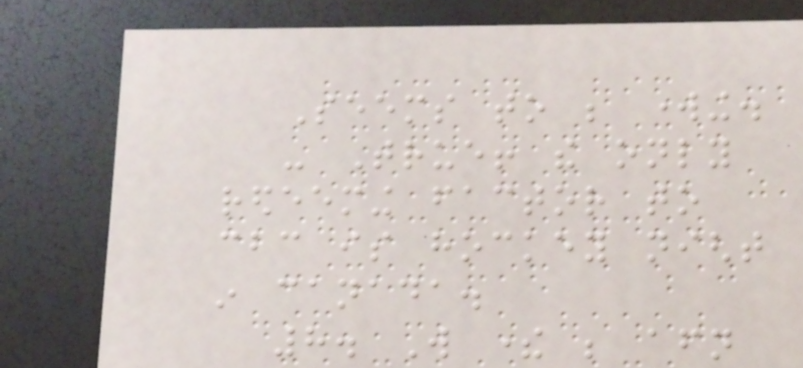Seems to be working.
- True! the only
redeeming factor to
cbc is hockey night
in canada.
8. Will there be afternoon
